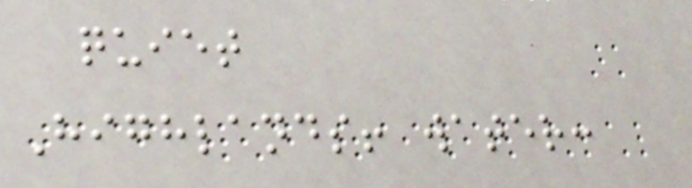quiet
Highlands! water:
